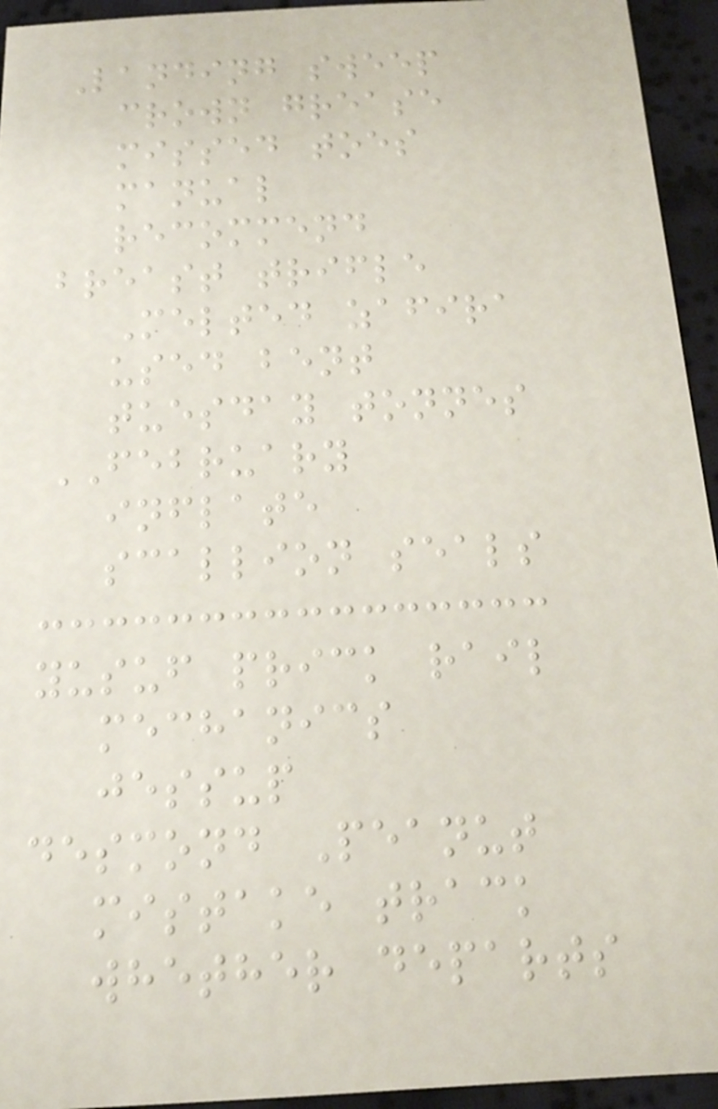Landing sweep
crown grease
missed toes
manual
recommend
breast trifle
Melted zafira
used bent
tuesday tonnes
FEBRUARY
inflate
scallion seals
yusuf prick rail
mechanics
jessup
desmond Peanut
mistake track
whether departs
